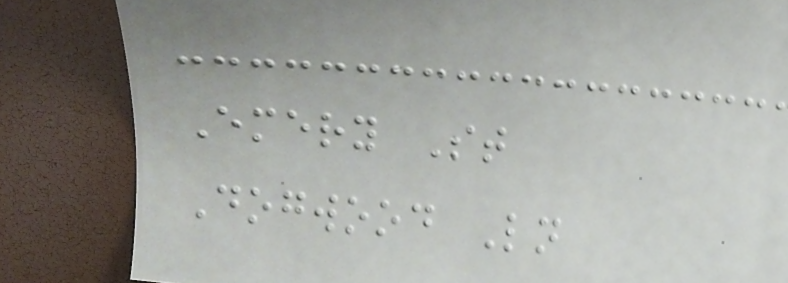Emery St
Dogwood Ln
